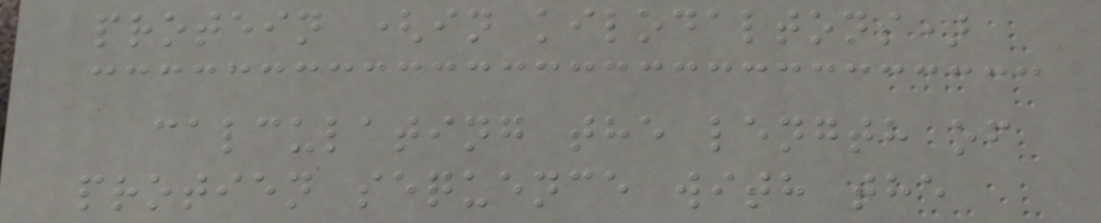protein (in kilodaltons)
calculating the length of
protien sequence with the
